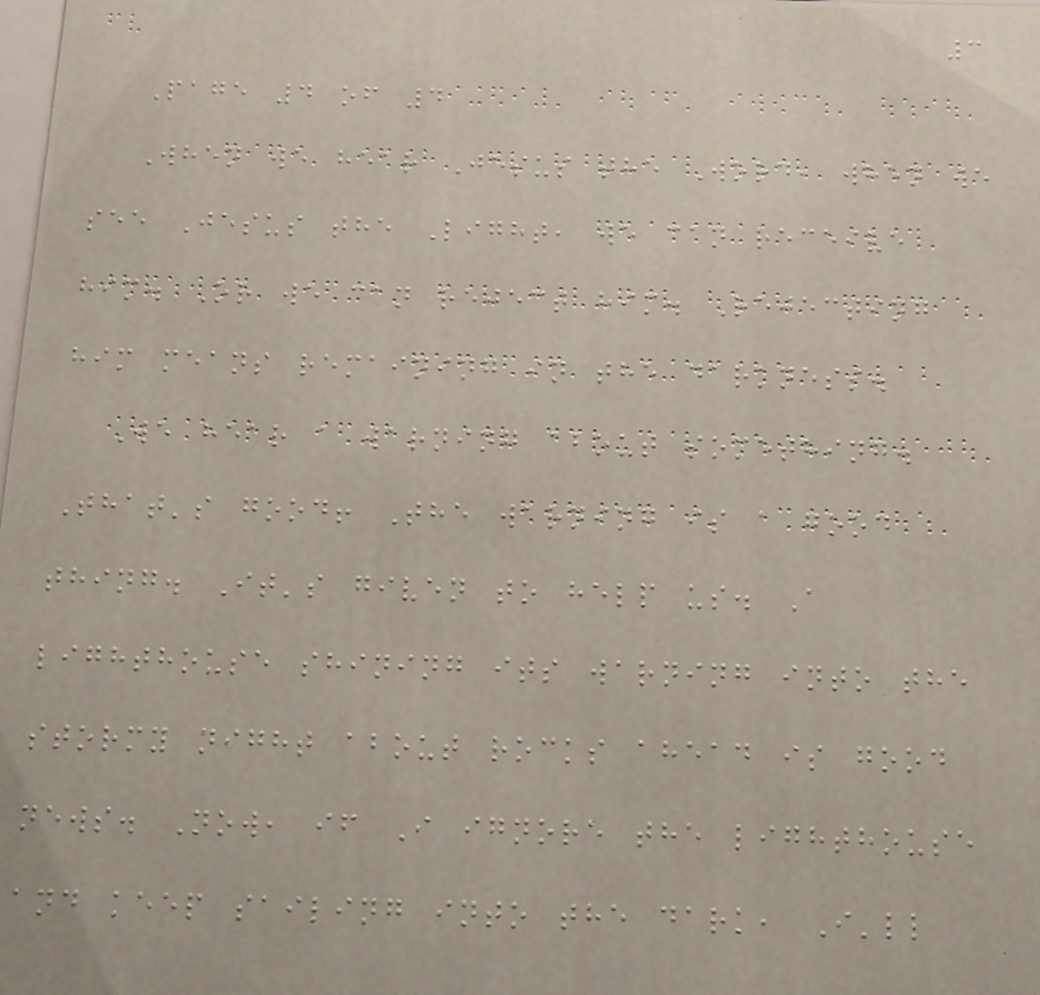3
Page 4 of 4
When we hear Jesus the Word, when we
see Jesus the Light, we can receive
him. Or we can reject him. Rejecting
him means remaining in the darkness.
We hear a warning about something.
That's good! The warning is a good
thing. It's given to help us. A
lighthouse shining its warning into the
stormy night about rocks ahead is good
news. Now, if I ignore the lighthouse
and keep sailing into the dark, I'll
